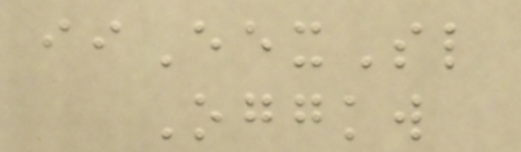iiEexSl
Oggkw
